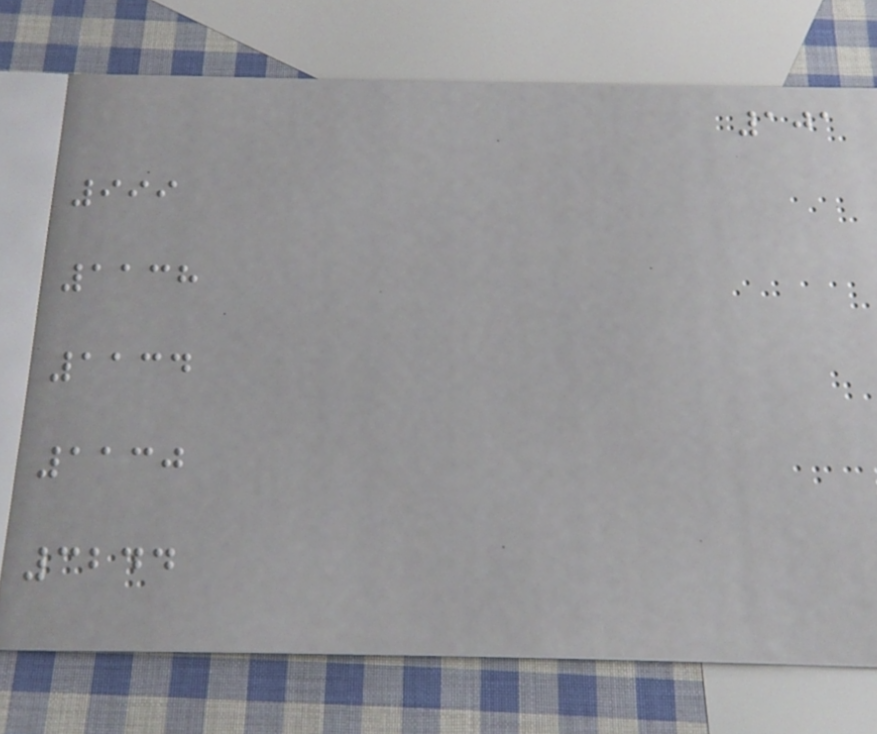101
999
1138
1134
1130
3244
